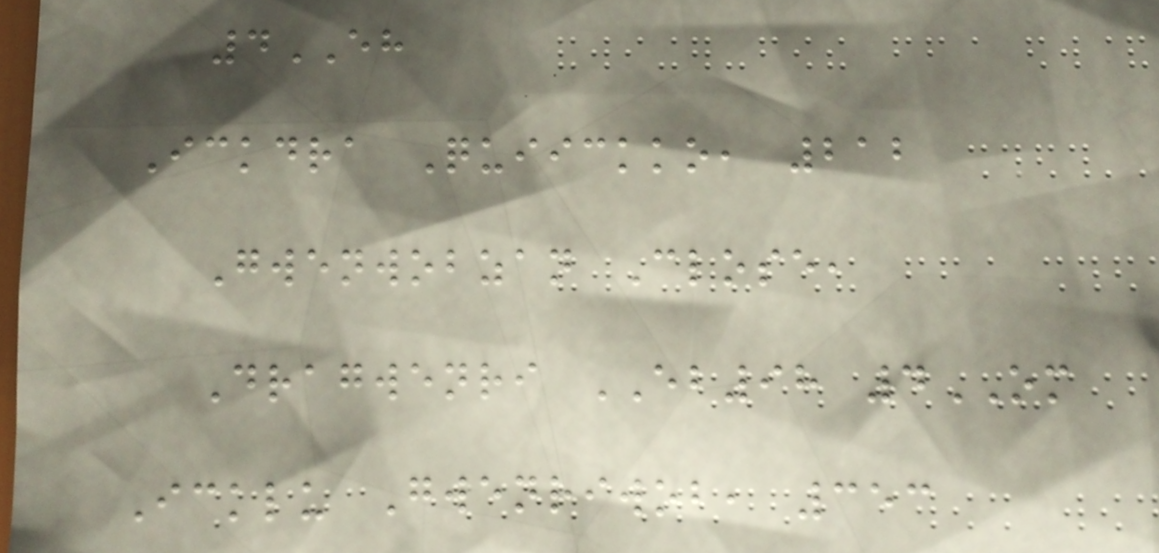4EH
Ickdra Quiickko, 212
Gwenwobzan Close,
Dragwenri EB98 4OM
Icklu Gwenriwob, 353
